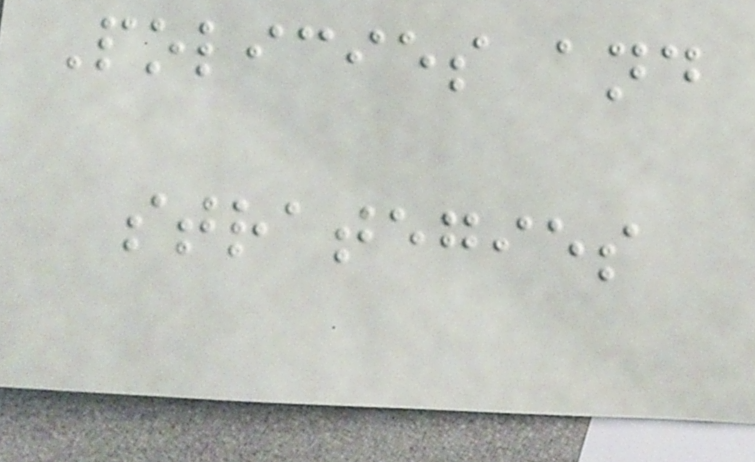Policies and
strategies
